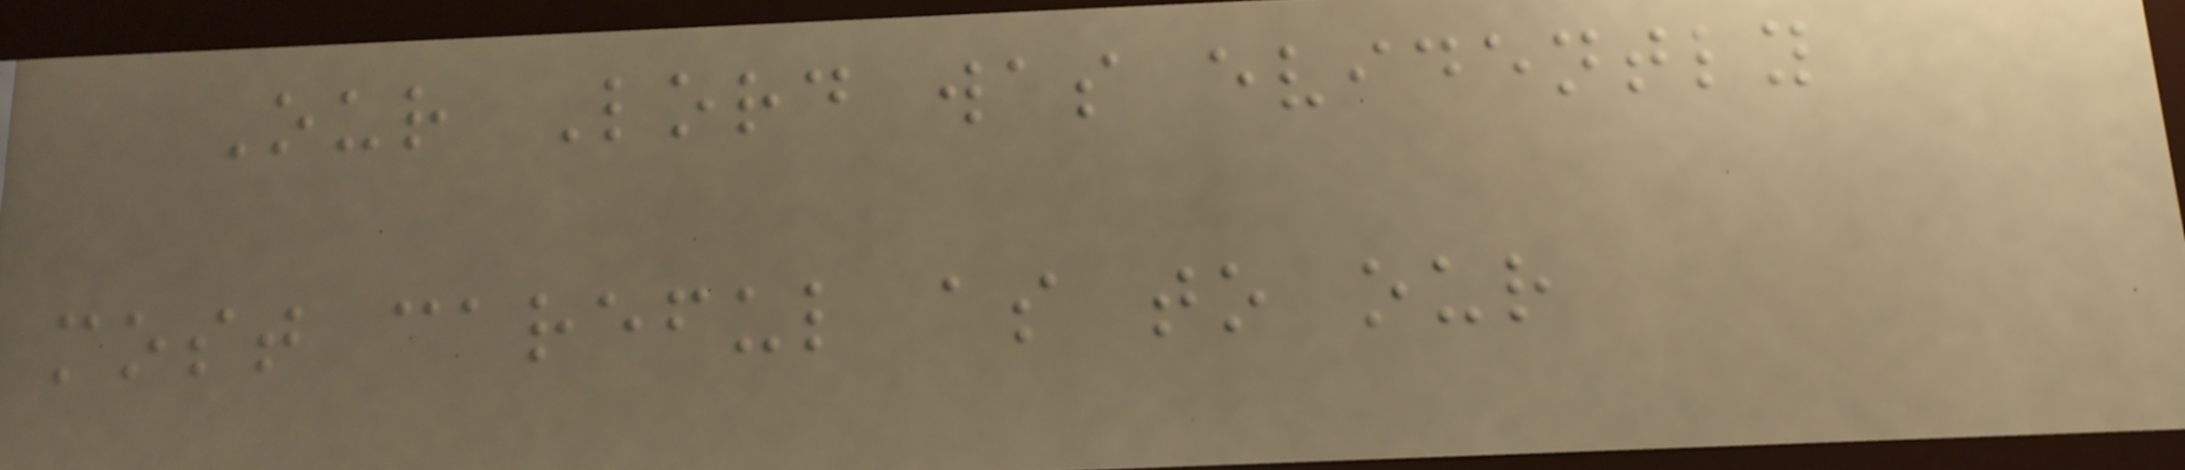Our Lord was evidently
most careful as to our
